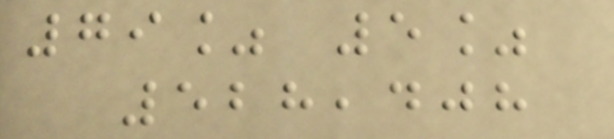79% 5%
528,408
